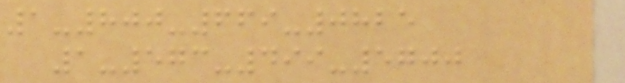1-800-669-0825
1-573-499-5700
